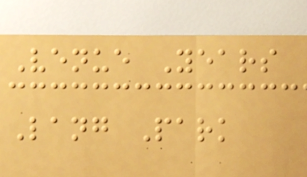Venue Years
Lang Park
